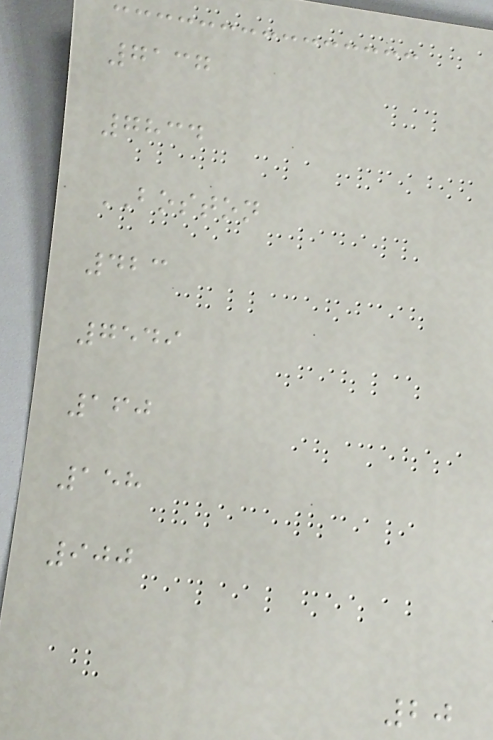7137
7834
BOSTON
423
7549
160
158
900
20
